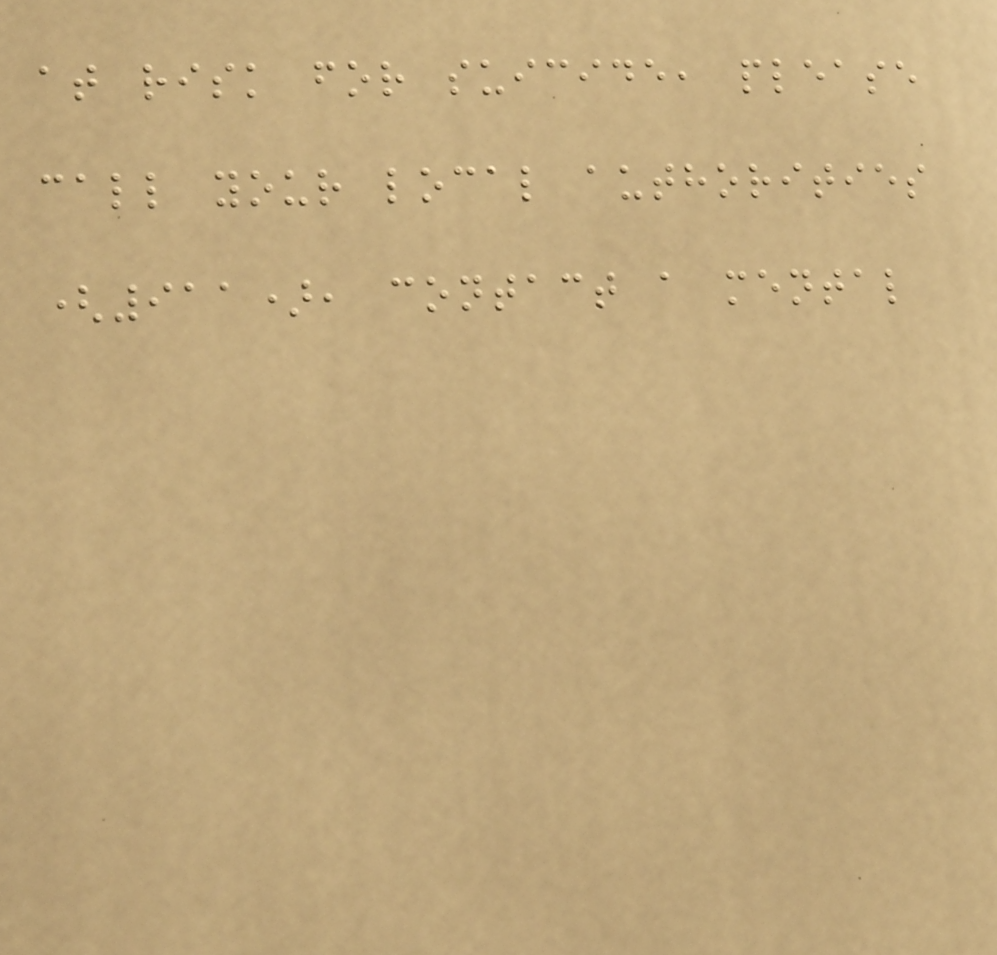at risk for suicide, please
call your local authorities
(911), contact a mental
